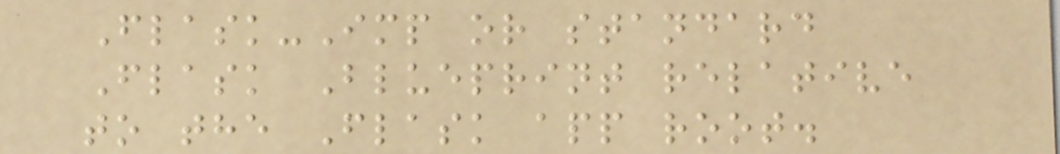Flask-Imp or standard
Flask Blueprint relative
to the Flask app root.
